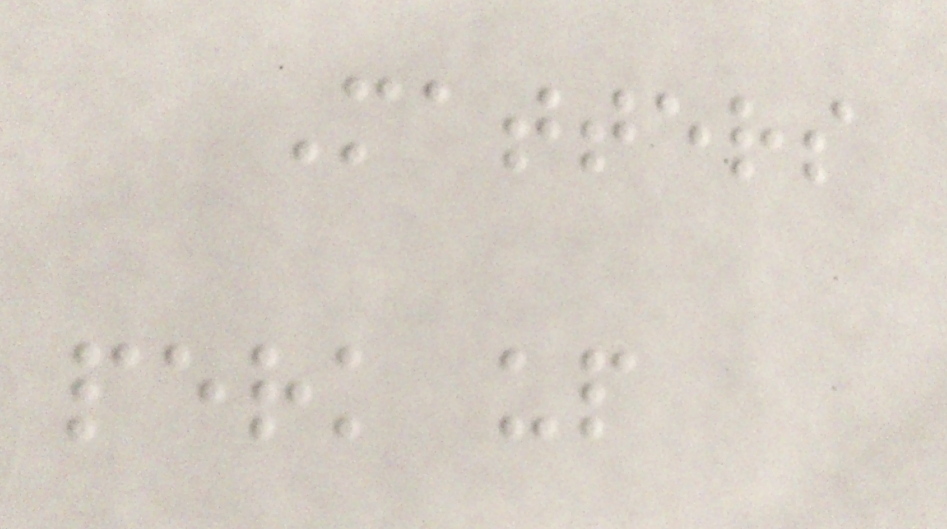Matters
perk up
